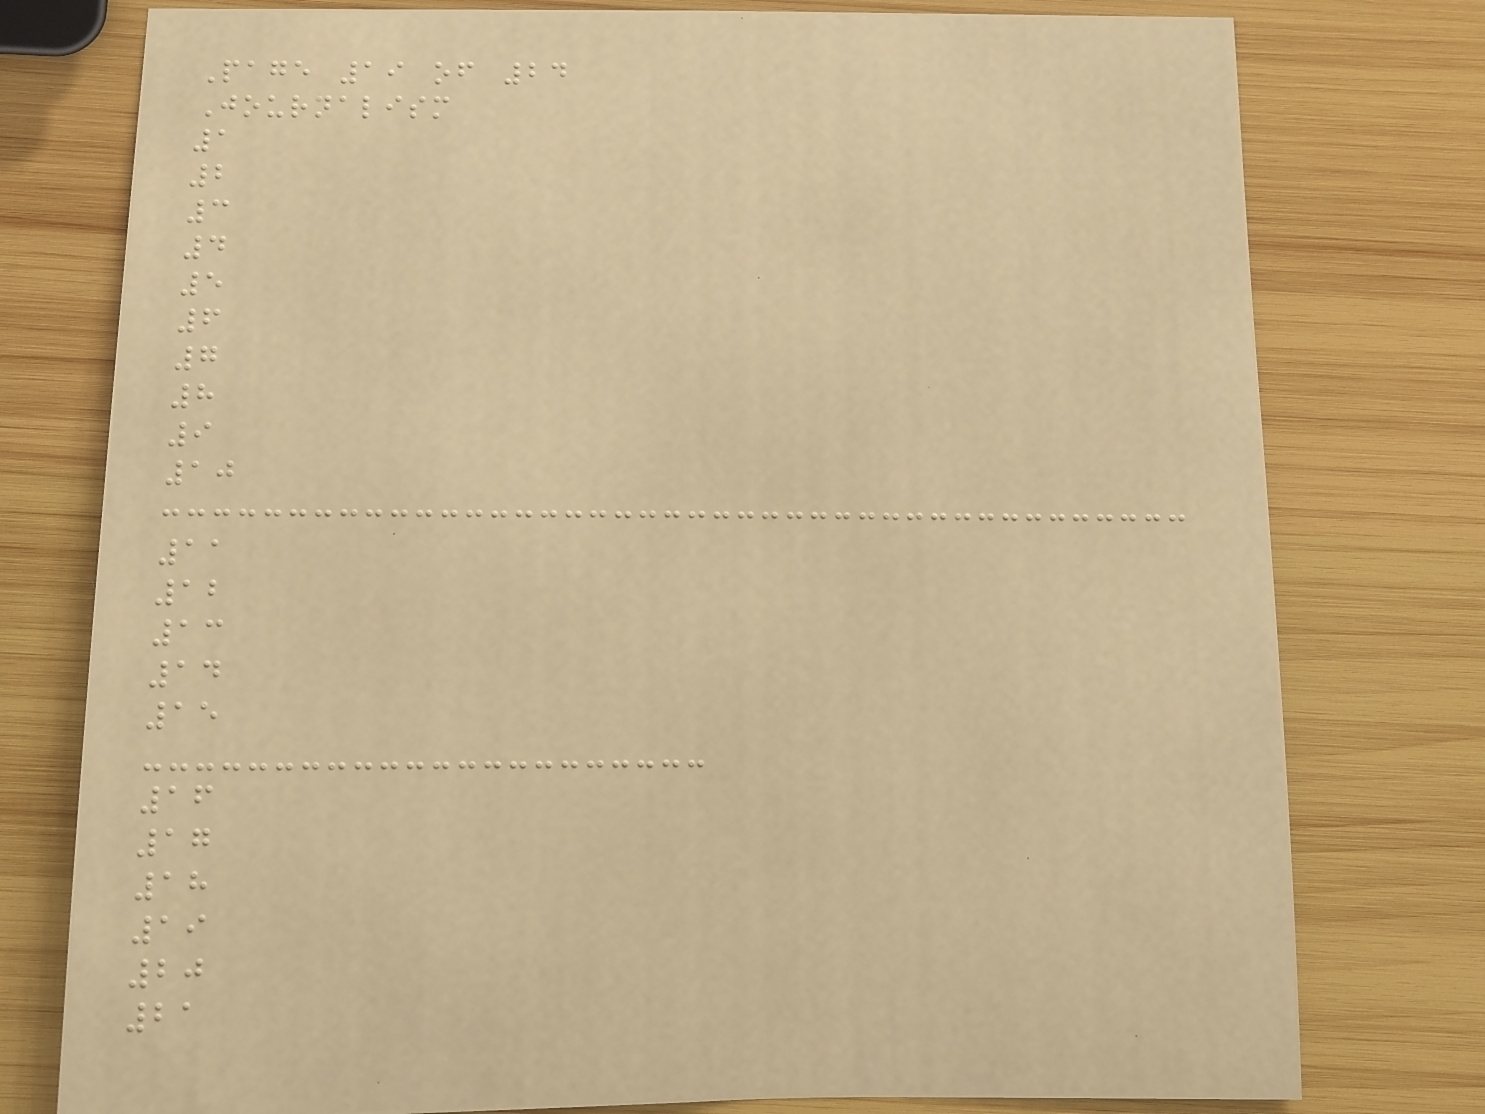Page 19 of 24
Journalism
1
2
3
4
5
6
7
8
9
10
11
12
13
14
15
16
17
18
19
20
21
